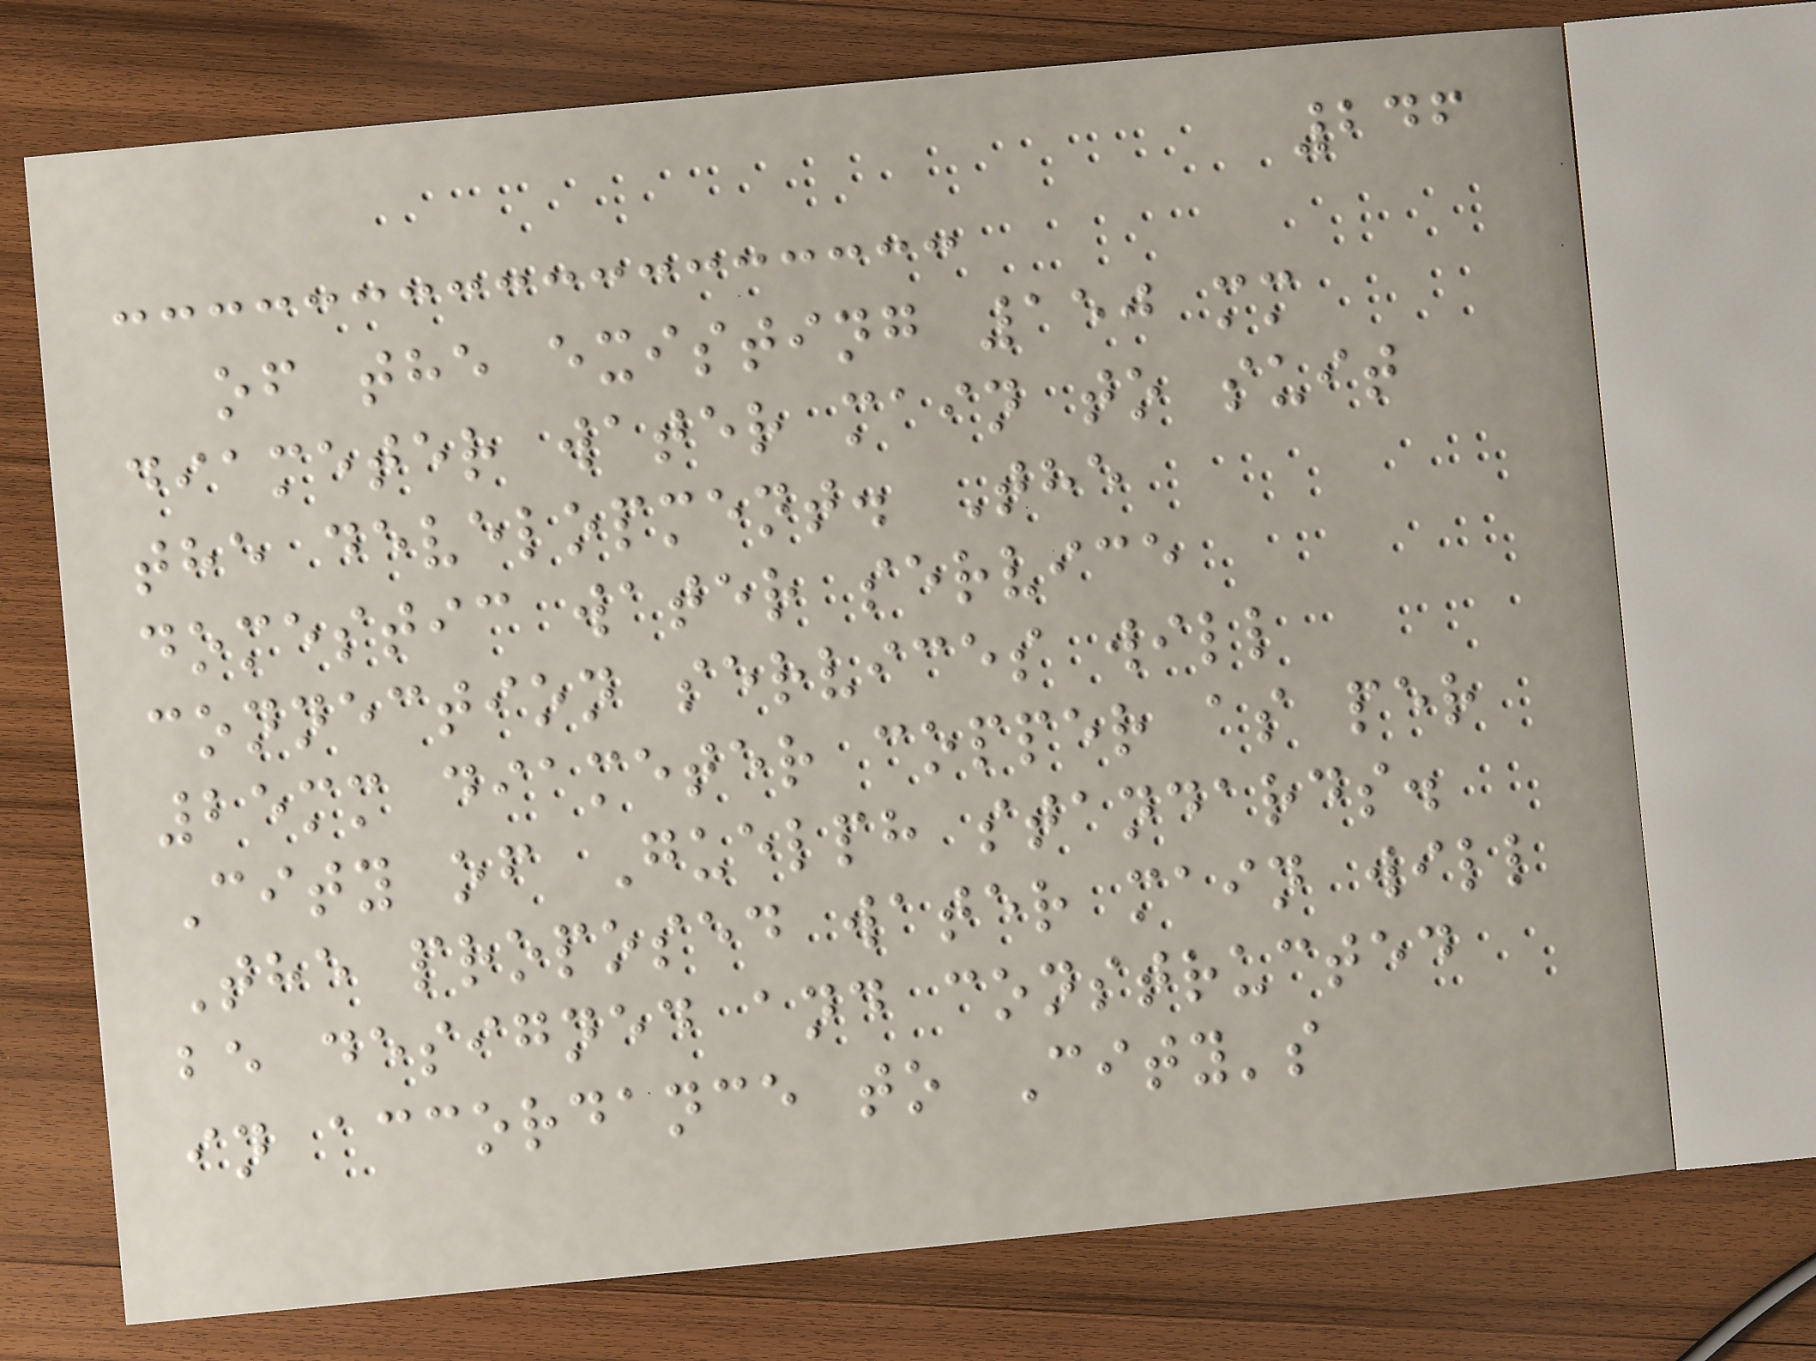246
of the existing 150 mm
diameter water main to suit
the development. The
domestic water service
connection services will
25mm diameter copper as per
City of Guelph standards.
The proposed water main will
be designed and constructed
in accordance to City's
